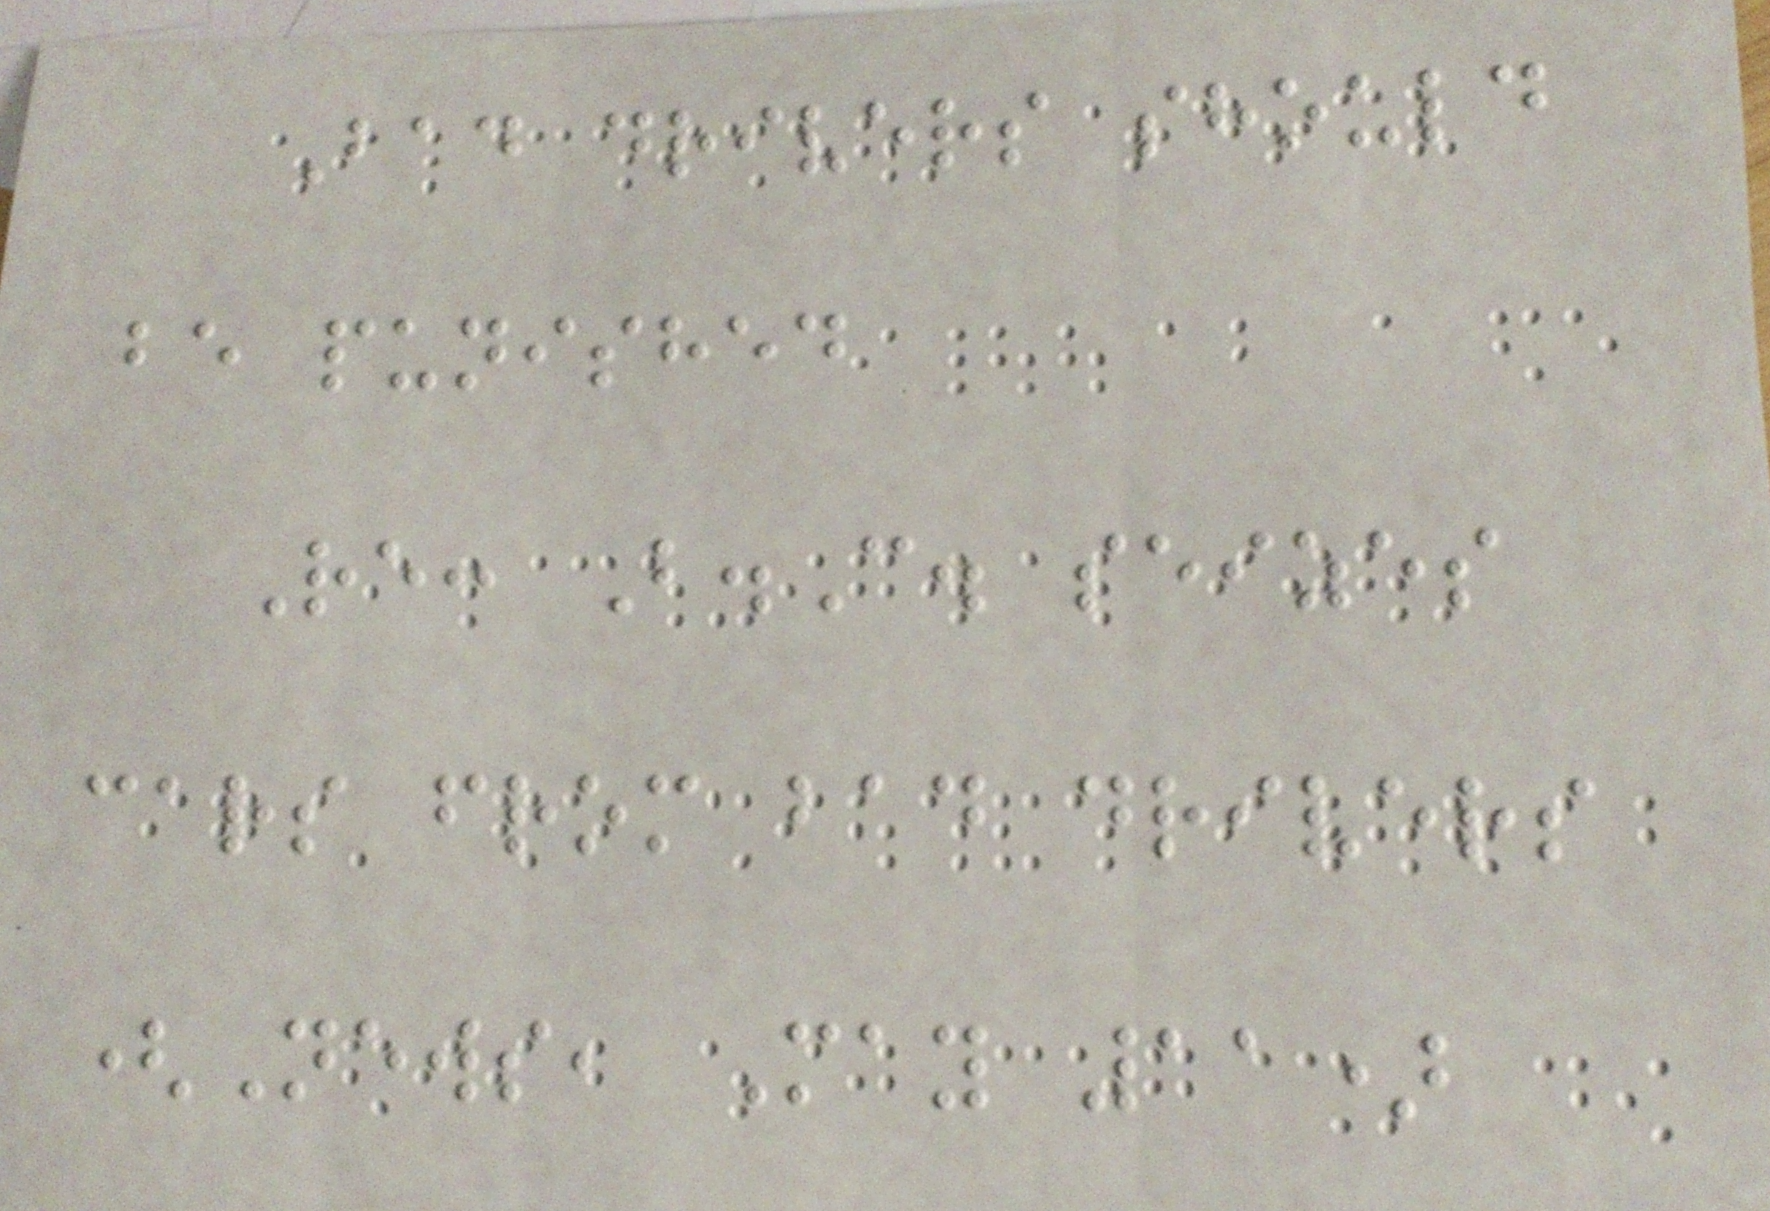Bad drivers should
be punished
Re: B.C. seizes
cars from bad drivers
(News, May 11)
